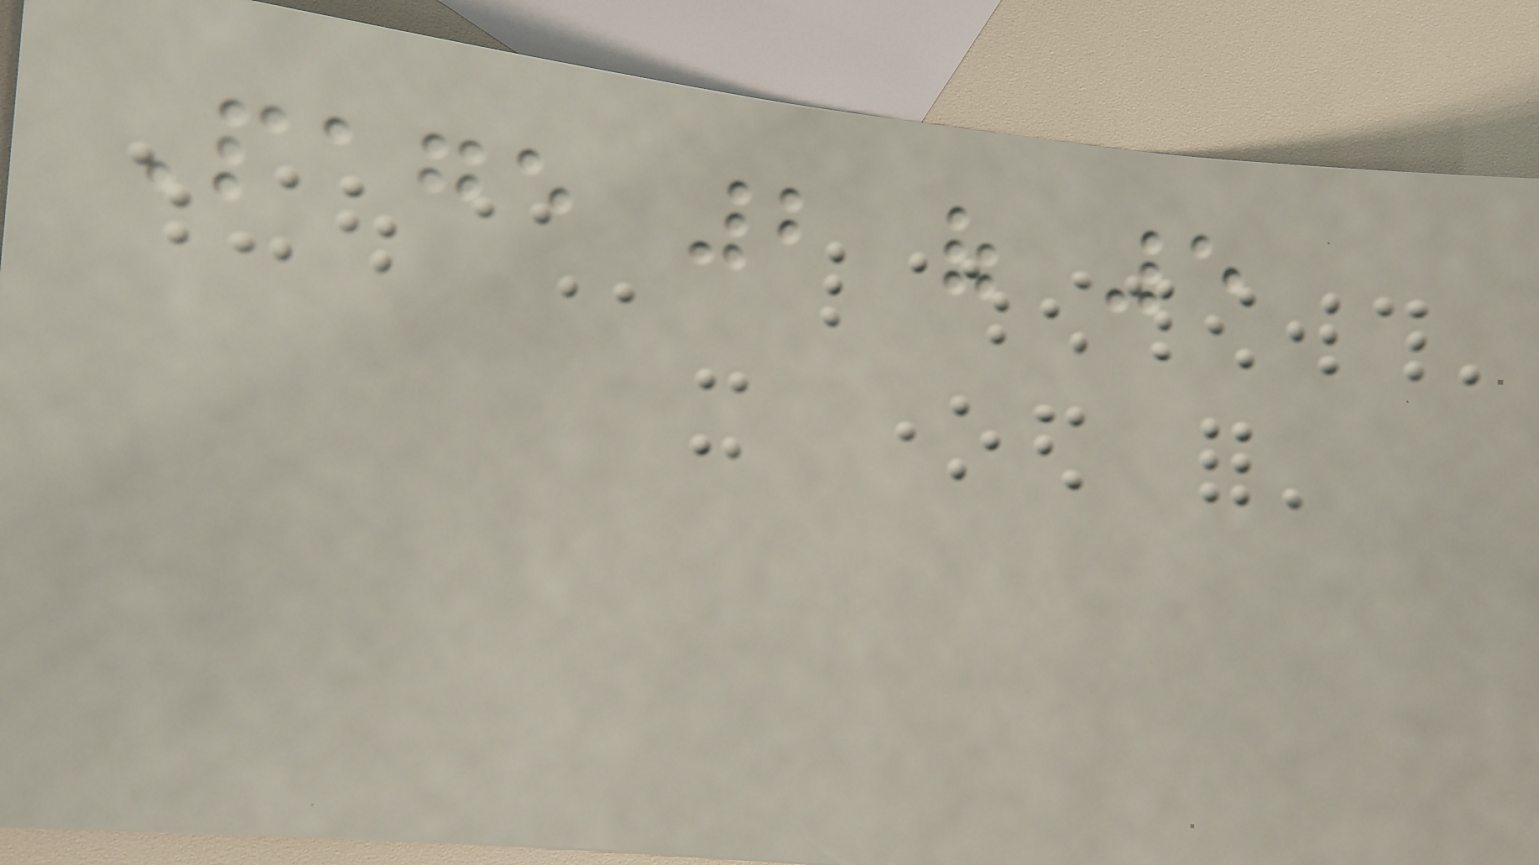Page 2 of 5
